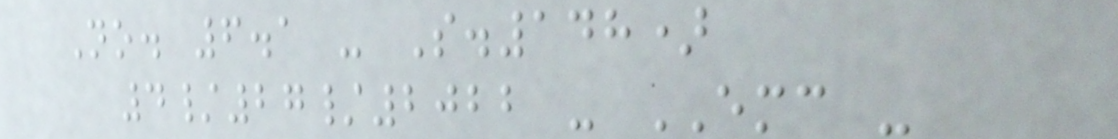No. 6.1 - S.148)
4/27/2022 - EMC -
